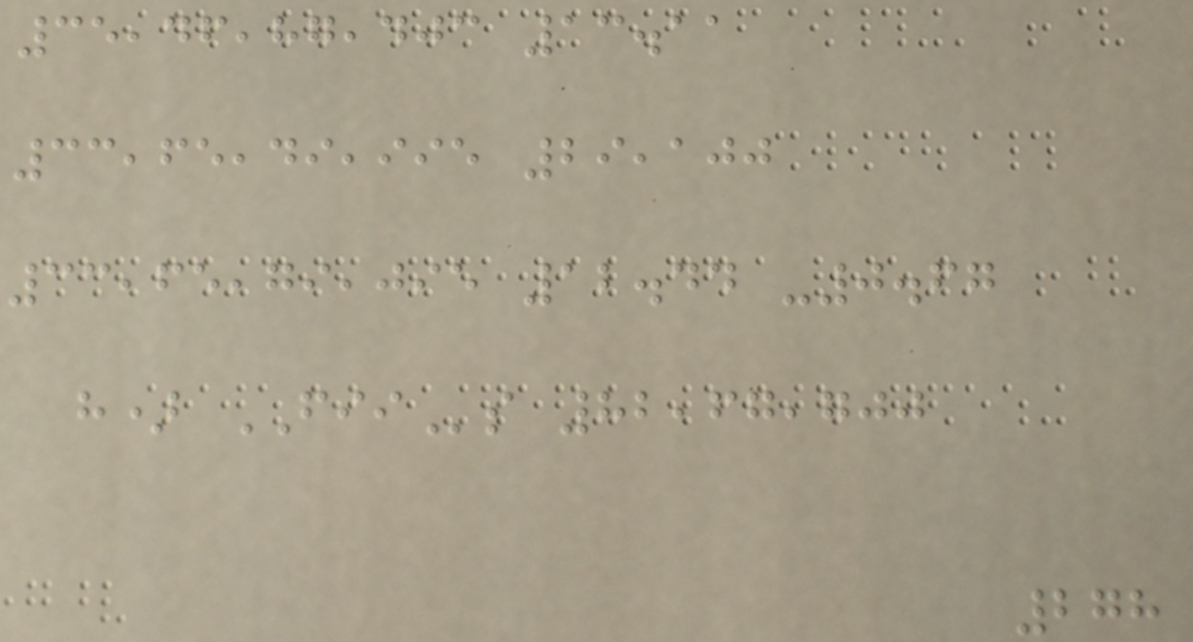35,46,87,403 13.11
33,65,49,995 29,100
33,65,79,095 12.44 -0.67
h) FIIs 82,67,700
278
